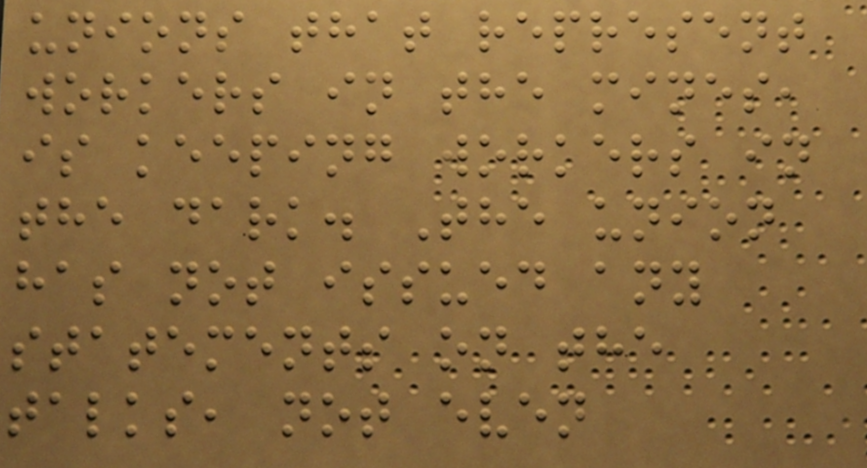unions that represent
workers in the mines,
is keeping workers in
the dark. The union
has not issued any
statements on the
talks, not even
